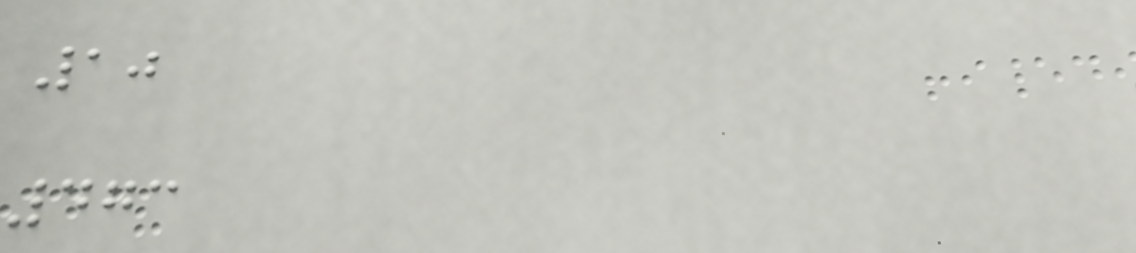10
473
